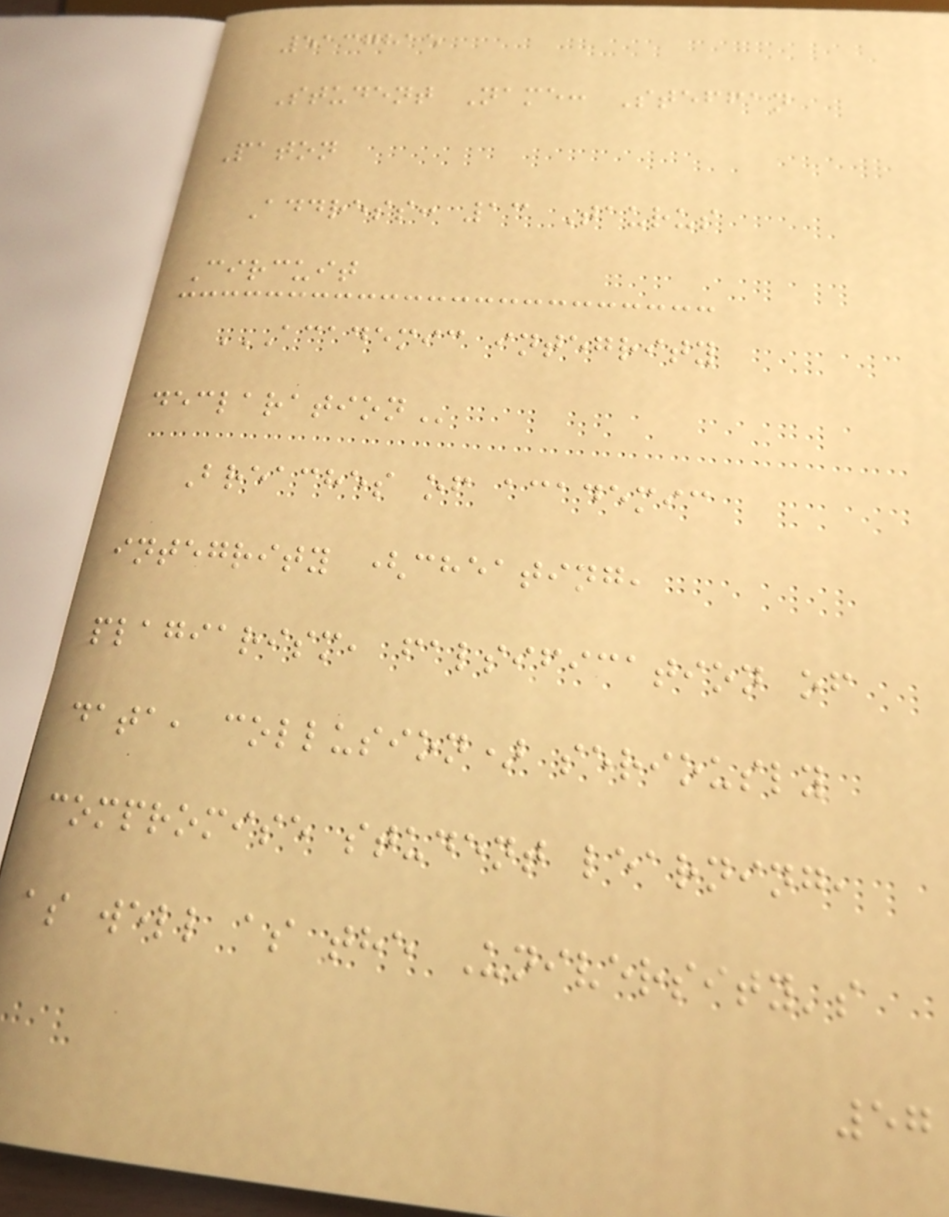5137815
Student Name: Steffan
Paton
Address: 13 Taurus
Circuit
ACADEMIC INTEGRITY
DECLARATION
Breaches of academic
integrity (cheating,
plagiarism, falsification of
data, collusion) seriously
compromise student learning,
as well as the University's
57
